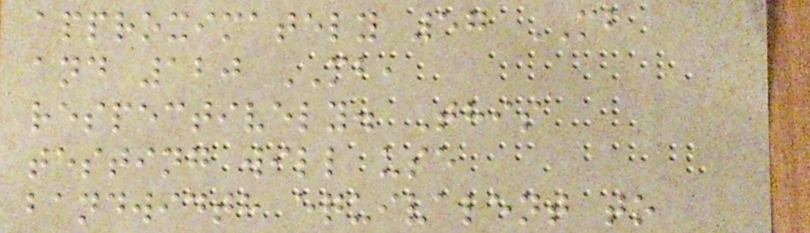approximately 57 MB
and 120 MB,
respectively. This
testing will use
bandwidth equivalent to
